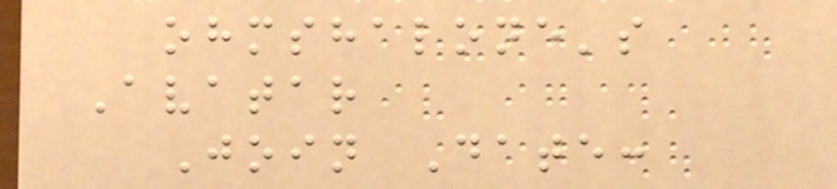ohmshalone's
Avatar
Join Date:
